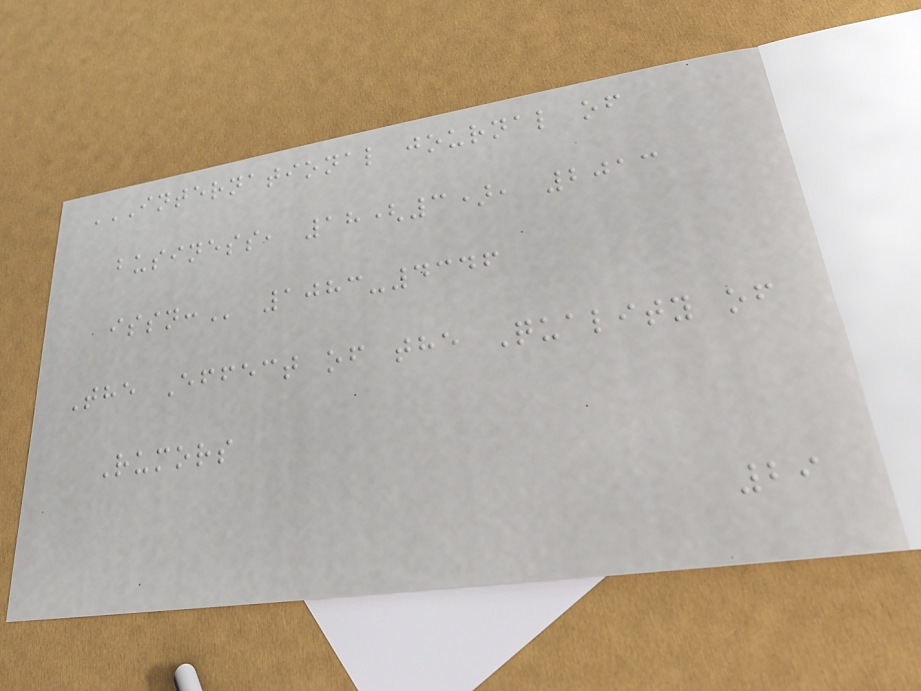INTERNATIONAL JOURNAL OF
BUSINESS, 18(3), 2013
ISSN: 1083-4346
The Effect of the Quality of
Rumors
29
